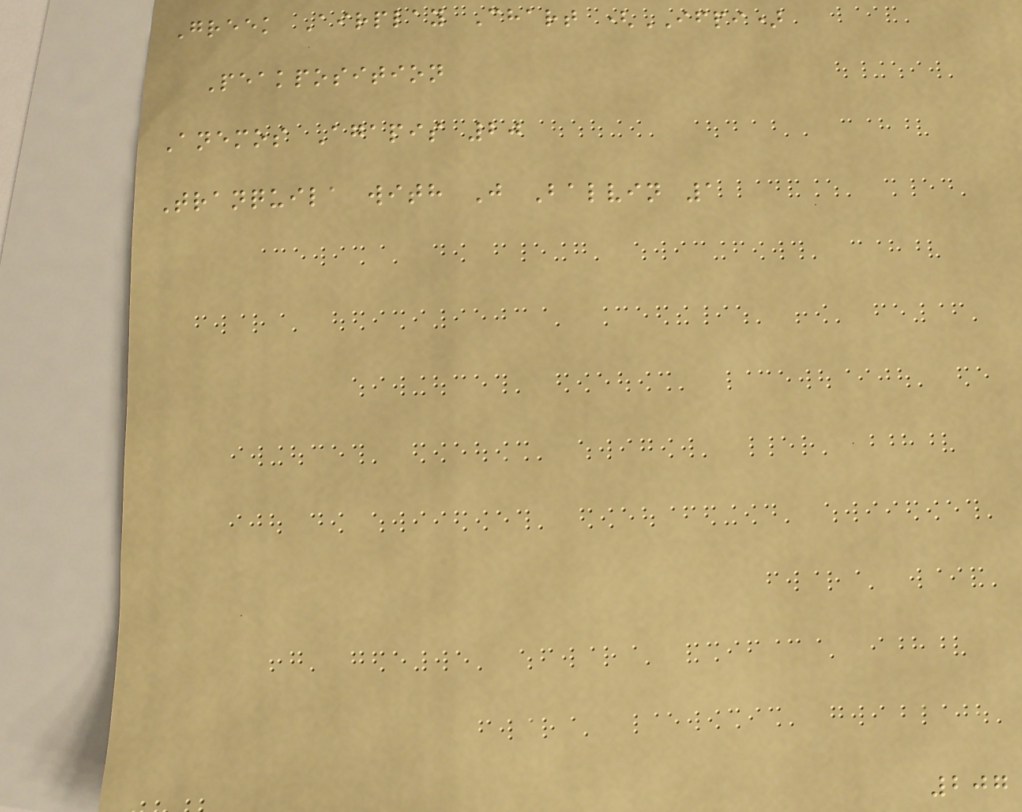Greek Airplay Chart (IFPI)
Peakposition
Anemos Agapis 20
Tranquila with J Balvin 1
207
